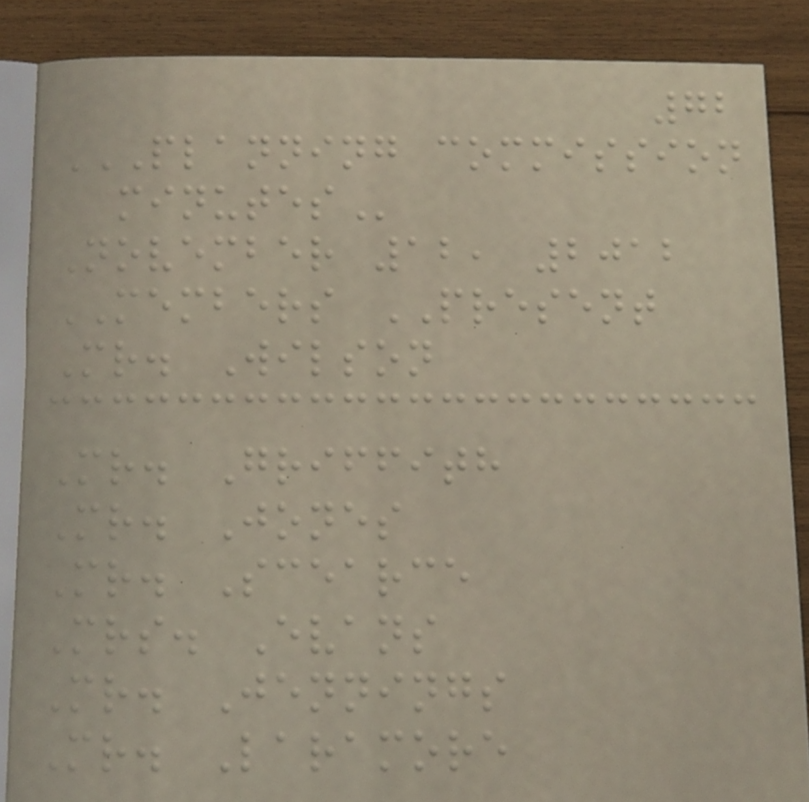72
PLANNING COMMISSION
MINUTES
November 12, 2012
MEMBERS PRESENT
Mr. Wilson
Mr. Griffith
Mr. Jones
Mr. Scearce
Mrs. Evans
Mr. Jennings
Mr. Laramore
